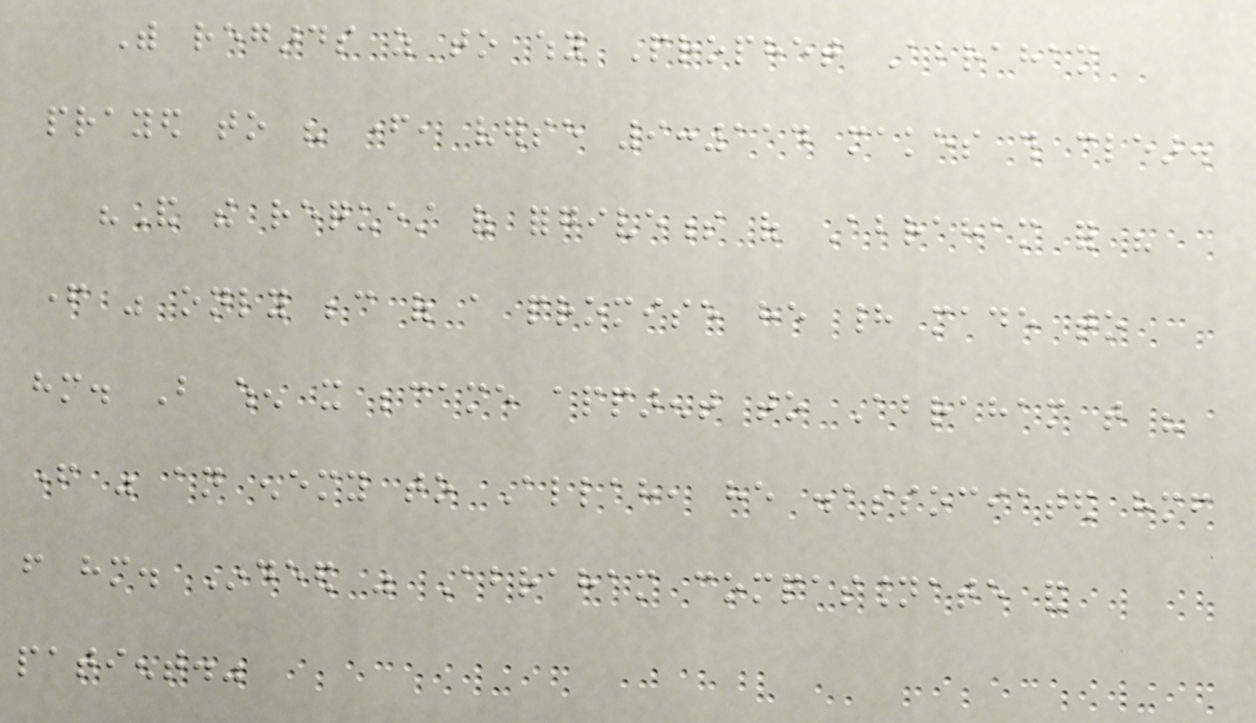With regards as to why Prophet Abraham
prayed to his father, verse 9:114 makes this clear.
"And the request of forgiveness of Abraham for his
father was only because of a promise he had made to
him. But when it became apparent to Abraham that his
father was an enemy to Allah, he disassociated himself
from him. Indeed was Abraham compassionate and
patient."
